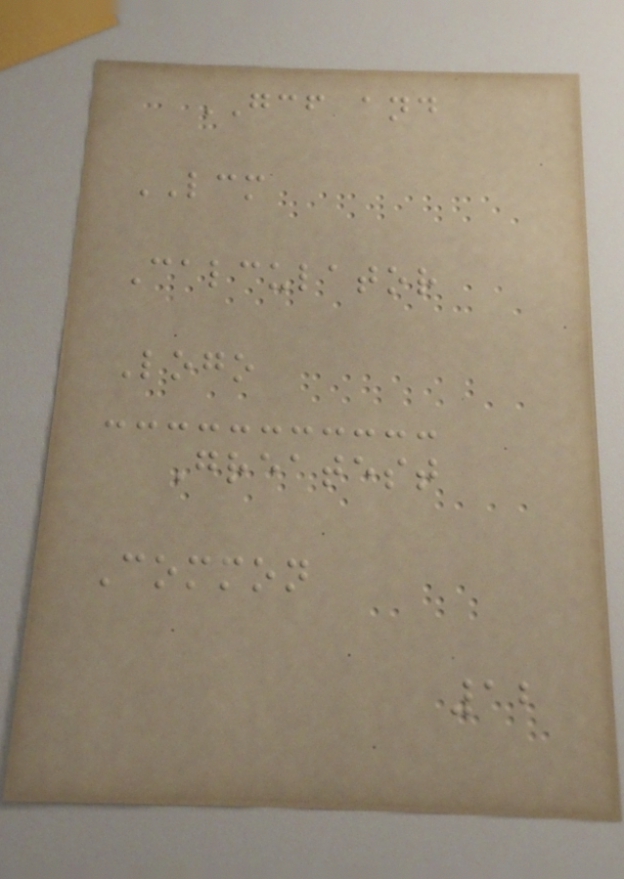GCF and
LCM
Calculator
Logo
Greatest
Common
12
